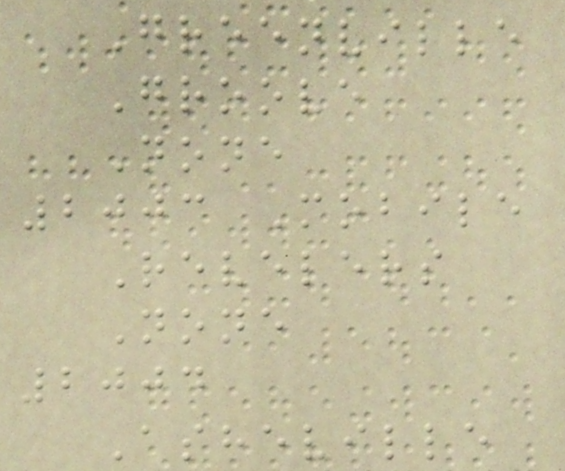Greenville
Groove
None
2003 Mobile
Revelers
None
2004
Asheville
